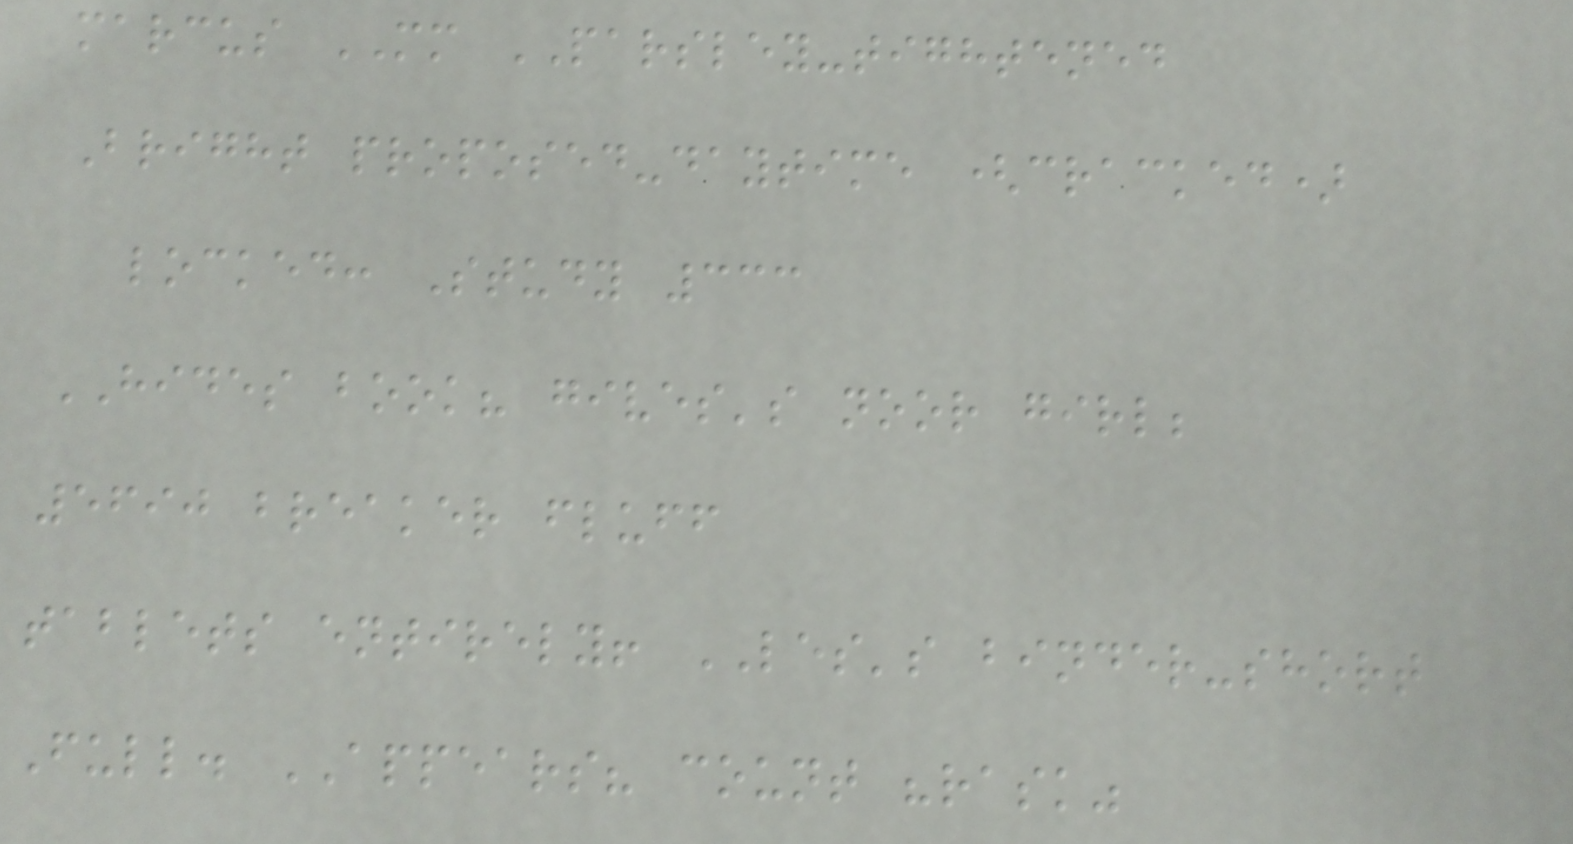marcus MM PARSLEY-tightened
Bright proposed-daytime (cracked)
locked: Study 333
HIDES book? gives's noor girl;
5690 breaker fluff
tablets entirely! LES's binder-short
Full. APPEARS? count "rask"
